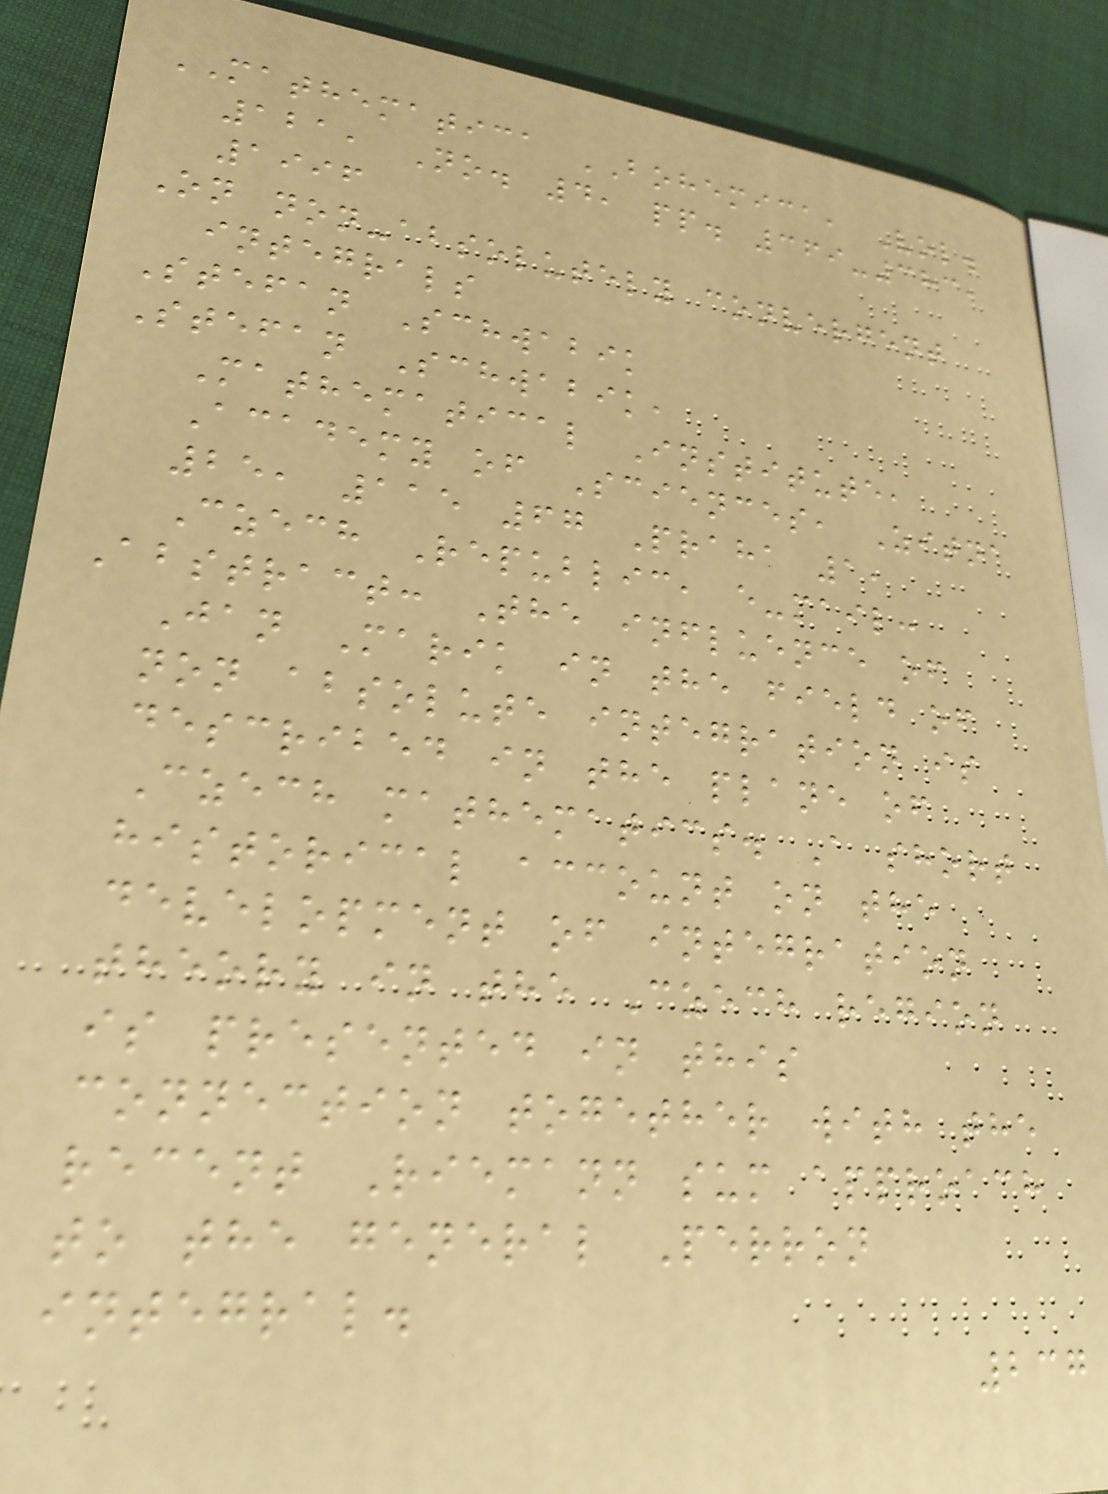MATHEMATICA BOHEMICA, Vol.
121, No. 4, pp. 369-383,
1996
On non-absolutely convergent
integrals
Stefan Schwabik
Stefan Schwabik,
Mathematical Institute,
Academy of Sciences, Zitna
25, 115 67 Praha 1,
Czech Republic, e-mail:
Abstract: The influence of
Jan Marik in the field of
non absolute integration is
described in the plane of
Czech mathematics. A short
historical account on the
development of integration
theory in the Czech region
is presented in this
connection together with the
recent Riemann sum approach
to the general Perron
integral.
237
